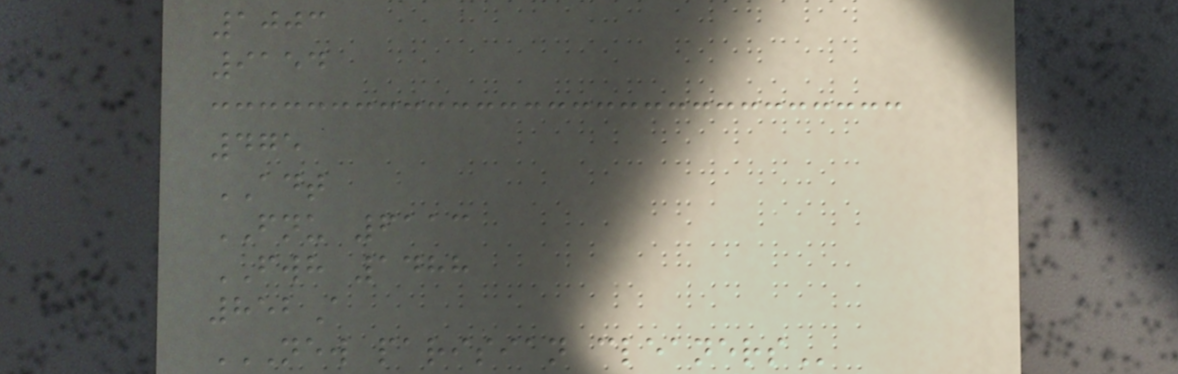1003
9154
475
ADT
FNU 6113
FWH 1488
852A
NEW PARISIAN CLEANERS
